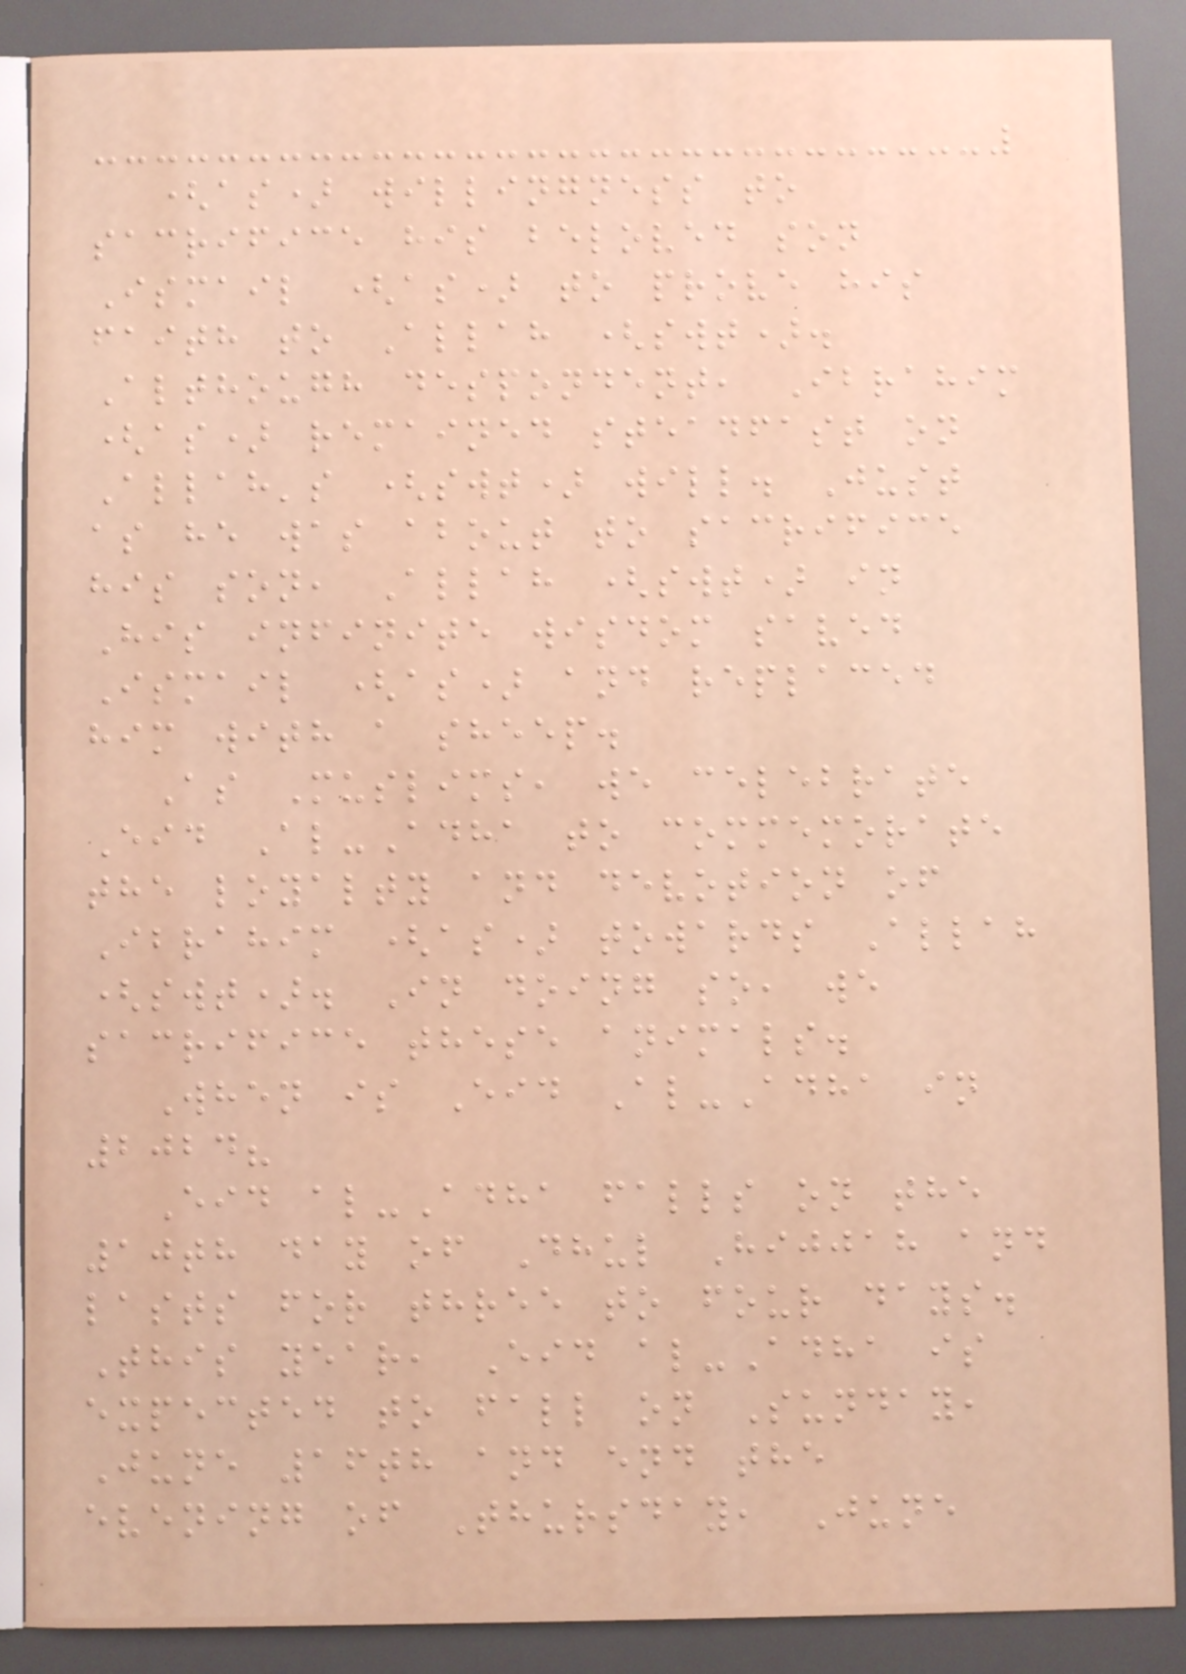(as) willingness to
sacrifice his beloved son
Ismail (as) to prove his
faith to Allah (swt).
Although despondent, Ibrahim
(as) remained steadfast on
Allah's (swt) will. Just
as he was about to sacrifice
his son, Allah (swt) in
His infinite wisdom saved
Ismail (as) and replaced
him with a sheep.
As Muslims, we celebrate
Eid Al-Adha to commemorate
the loyalty and devotion of
Ibrahim (as) towards Allah
(swt). In doing so, we
sacrifice these animals.
When is Eid Al-Adha in
2024?
Eid al-Adha falls on the
10th day of Dhul Hijjah and
lasts for three to four days.
This year, Eid al-Adha is
expected to fall on Sunday,
June 16th and end the
evening of Thursday, June
